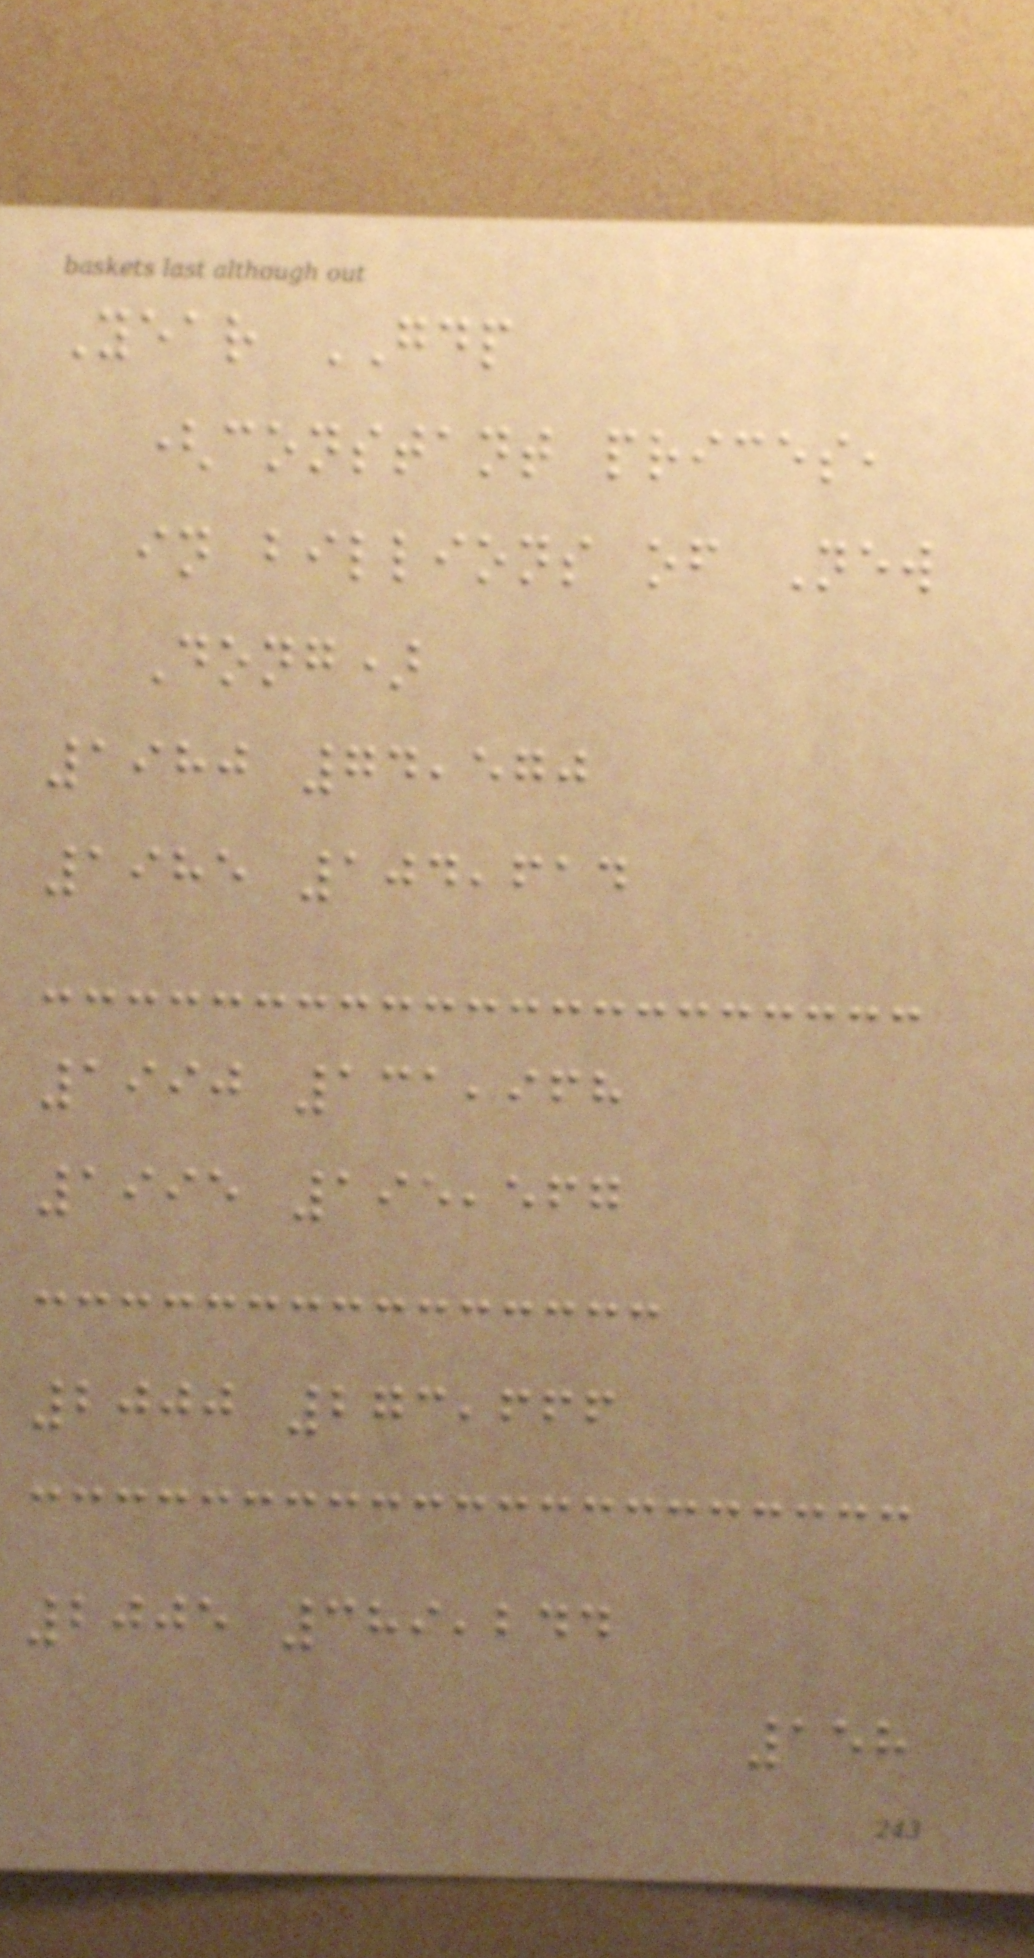Year GDP
(constant prices,
in billions of New
Dong)
1980 74,570
1985 104,614
1990 131,968
1995 195,567
2000 273,666
2005 389,244
158
